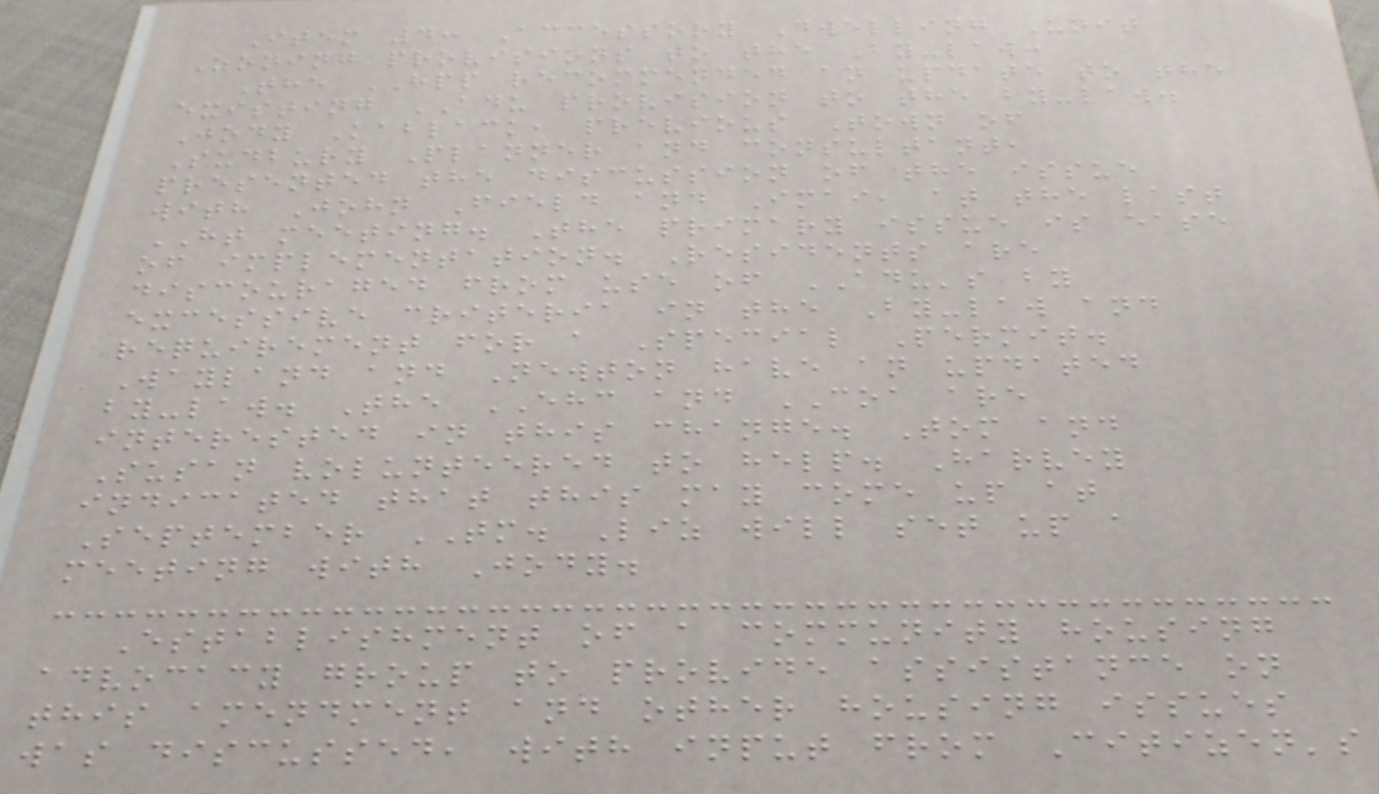Item 4: Accessory Dwelling Unit
Zoning provisions to the By-law:
The HPP recommended an update to the
existing ADU provision to the by-law.
Jody Kablack, previous Town of
Sudbury Planner and consultant,
presented the discussion of the issue
with John Field and Imai, at the last
HT meeting. The primary issue is ease
of implementation. Residents are
discouraged from use of ADU's by
excessive criteria in the By-law and
requirement for a Special Permit.
Wayland and Newton have an updated
by-law. The EHC and COA are
interested in this change. Tom and
Susan volunteered to help. Harvey
indicated that this may come up at
September TM. Liz will set up a
meeting with Jody.
Establishment of a community housing
advocacy group to provide assistance on
this amendment and other housing issues
was discussed, with input from Citizen's
